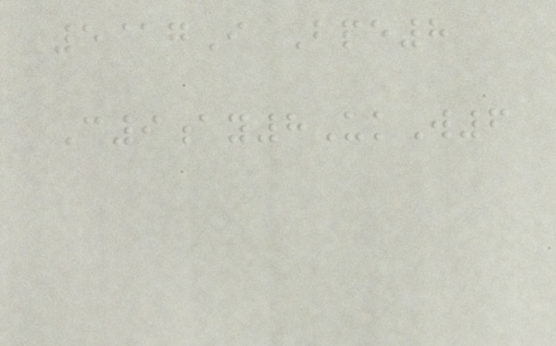5@gI Bpe8
C9ay8UkW6
